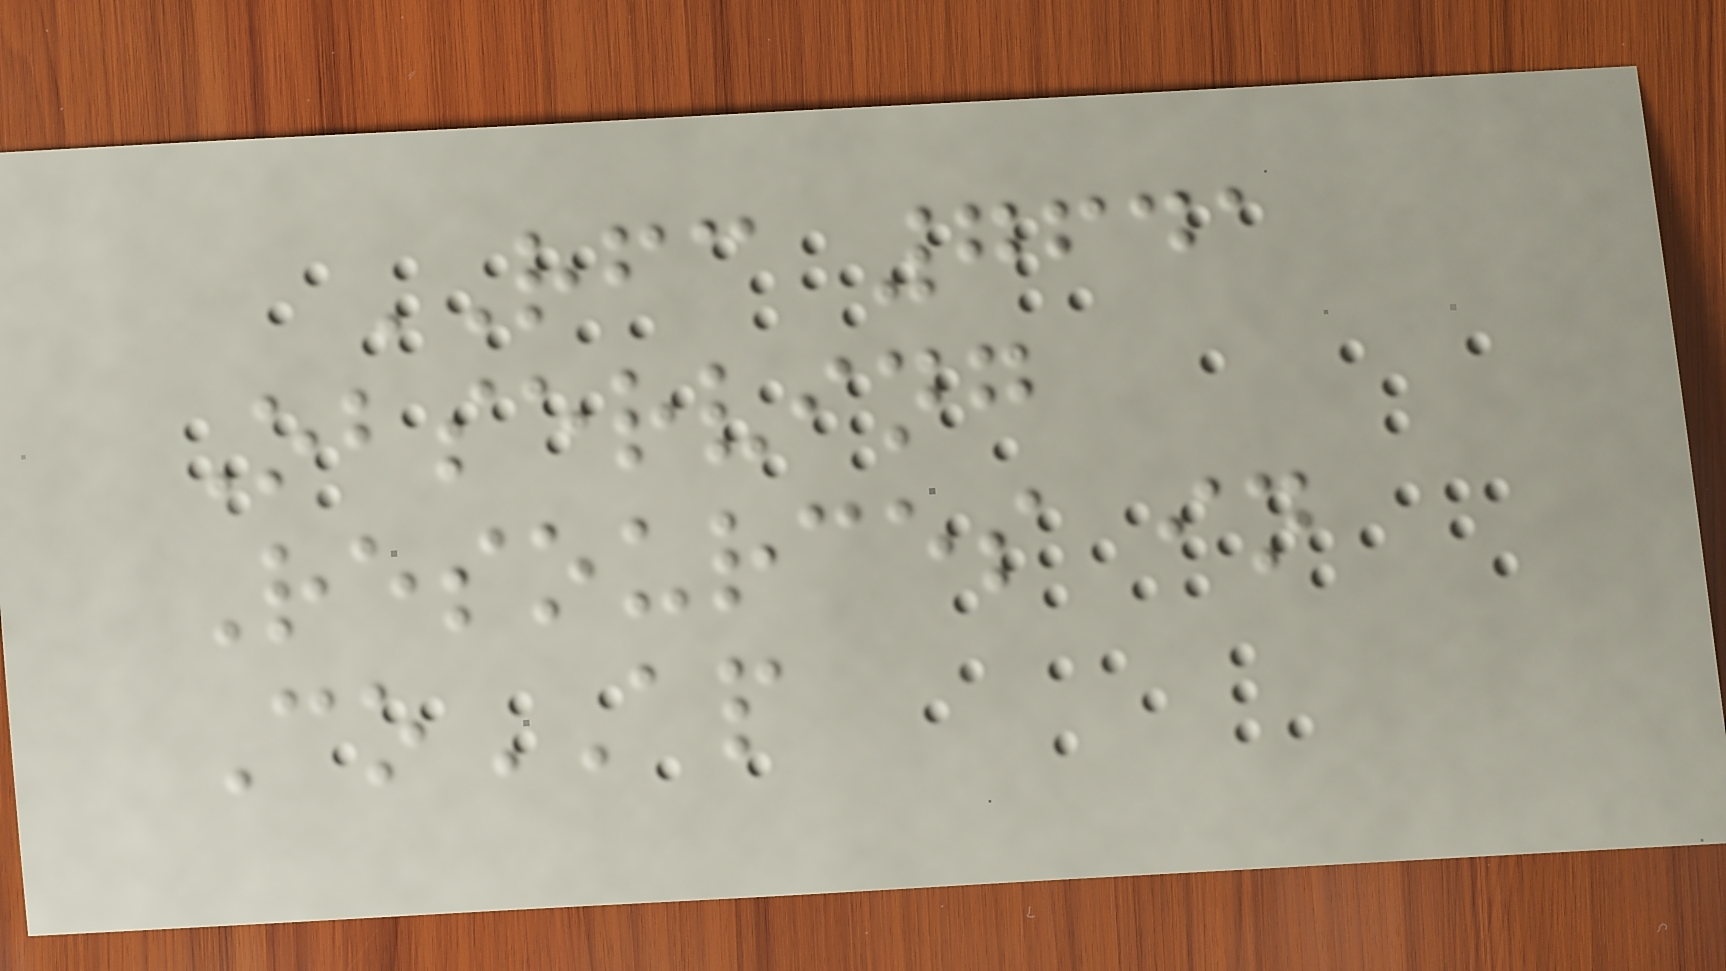RFC 7641
Observing
Resources in
CoAP
